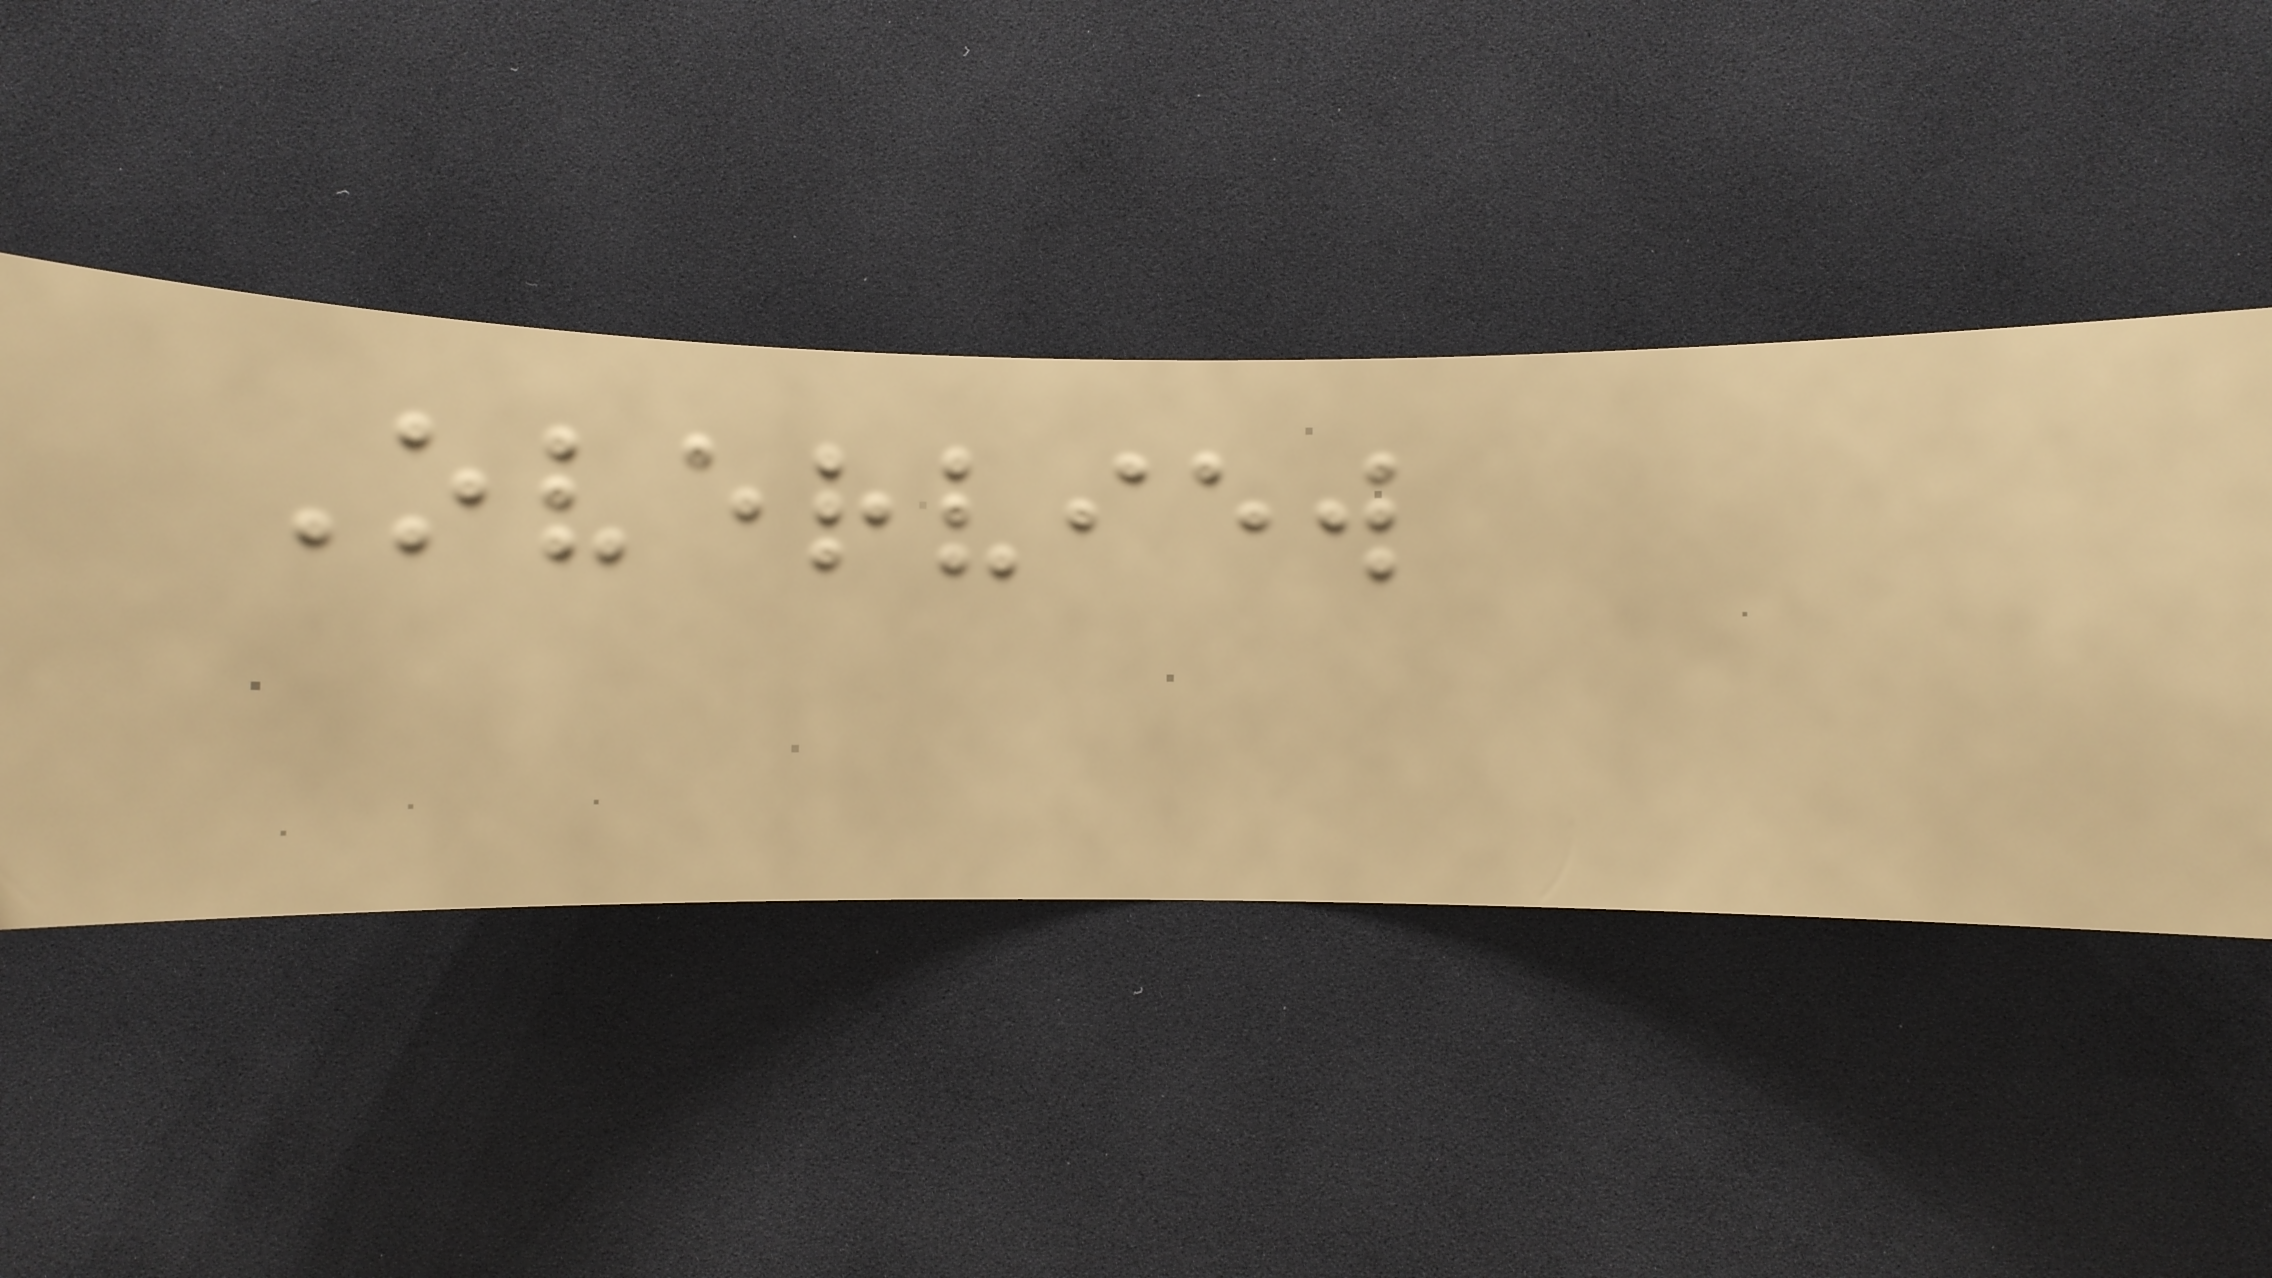Overview
